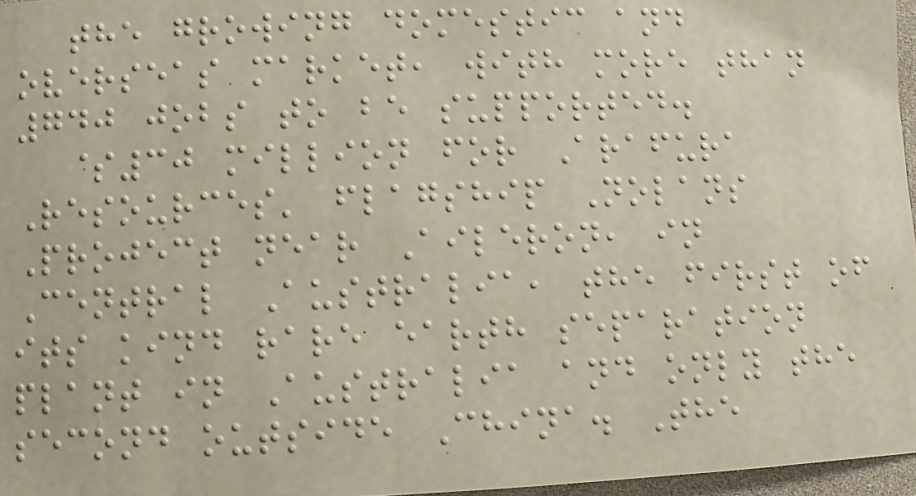the growing domestic and
overseas market, with more than
740 jobs to be supported.
$30 million for Arafura
Resources' flagship Nolans
Project near Aileron, in
Central Australia, the first of
its kind rare earth separation
plant in Australia and only the
second outside China. The
